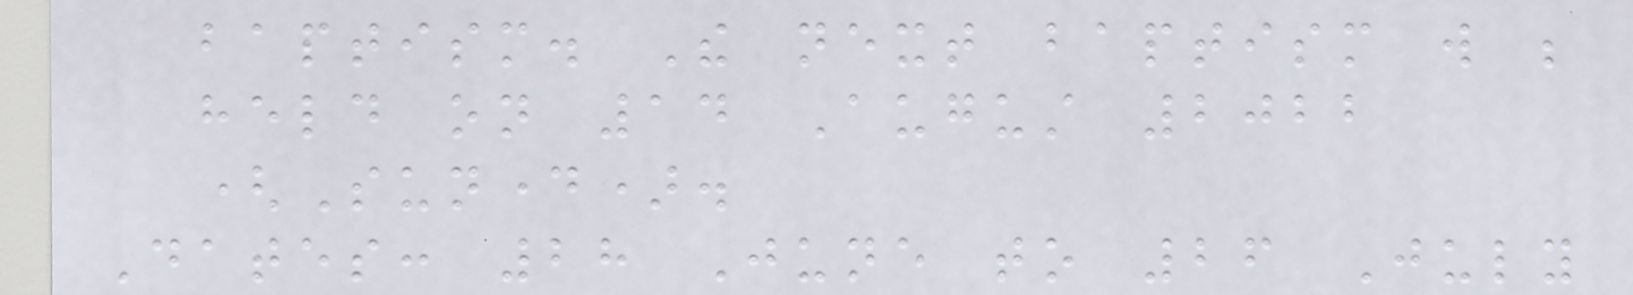baptism. The next baptism will be
held on 14 August 2022
(Sunday).
Dates: 28 June to 26 July
